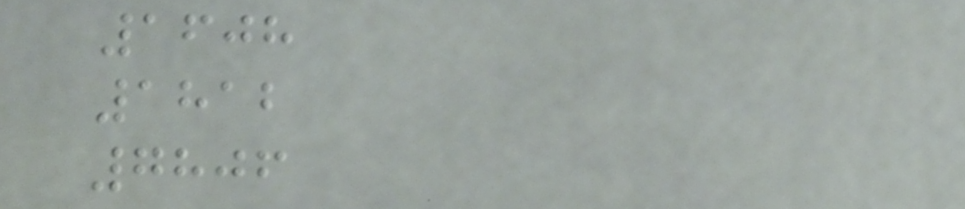1608
1812
7806
